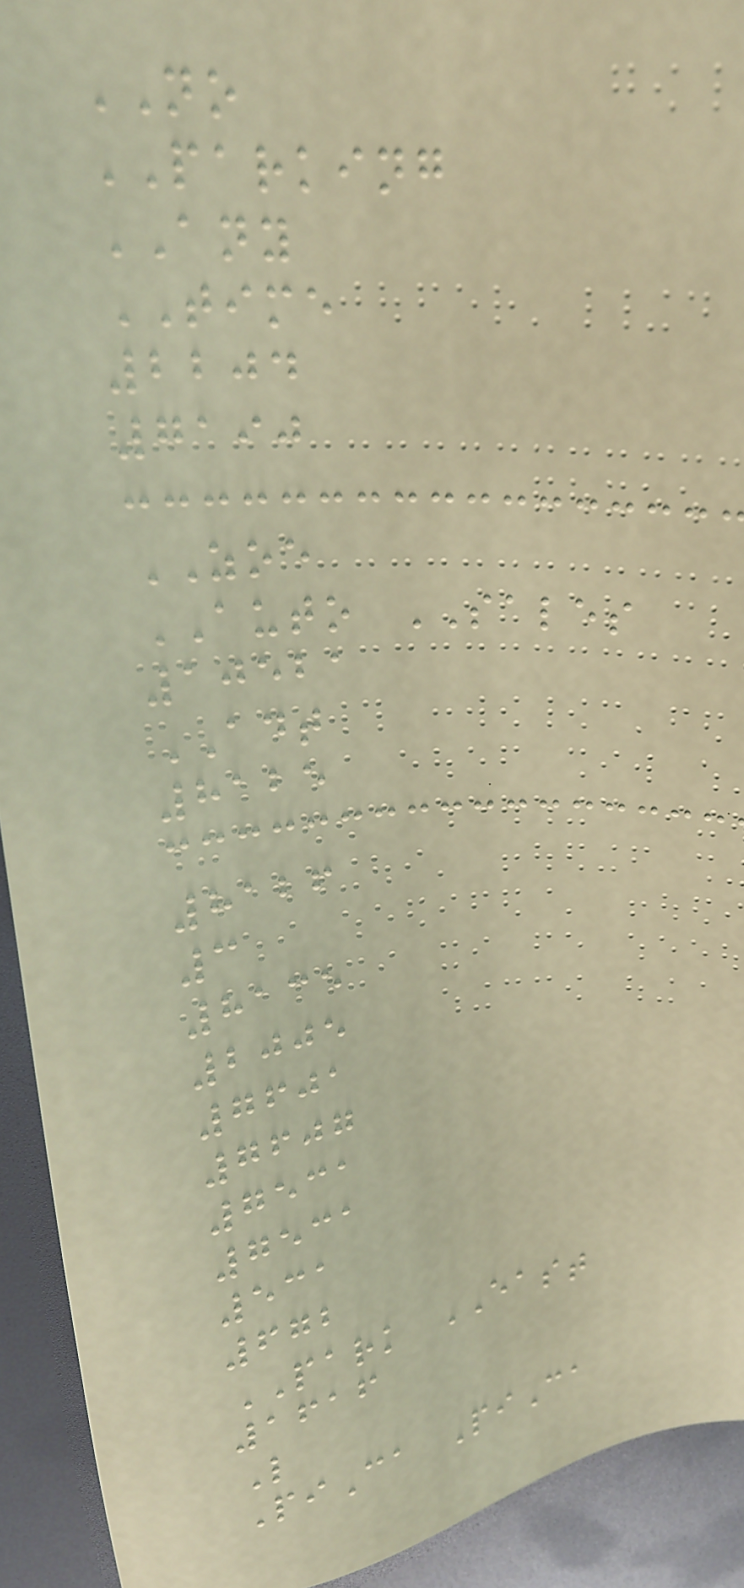NO
PARKING
ANY
TIME
2204
7190
ZOE
AUTO SALES
10521
ADT
8125
8126
3
8135
2005
7601
7607
7531
7531
531
672
PARK EAST
1616
L
PiCa PiCa
